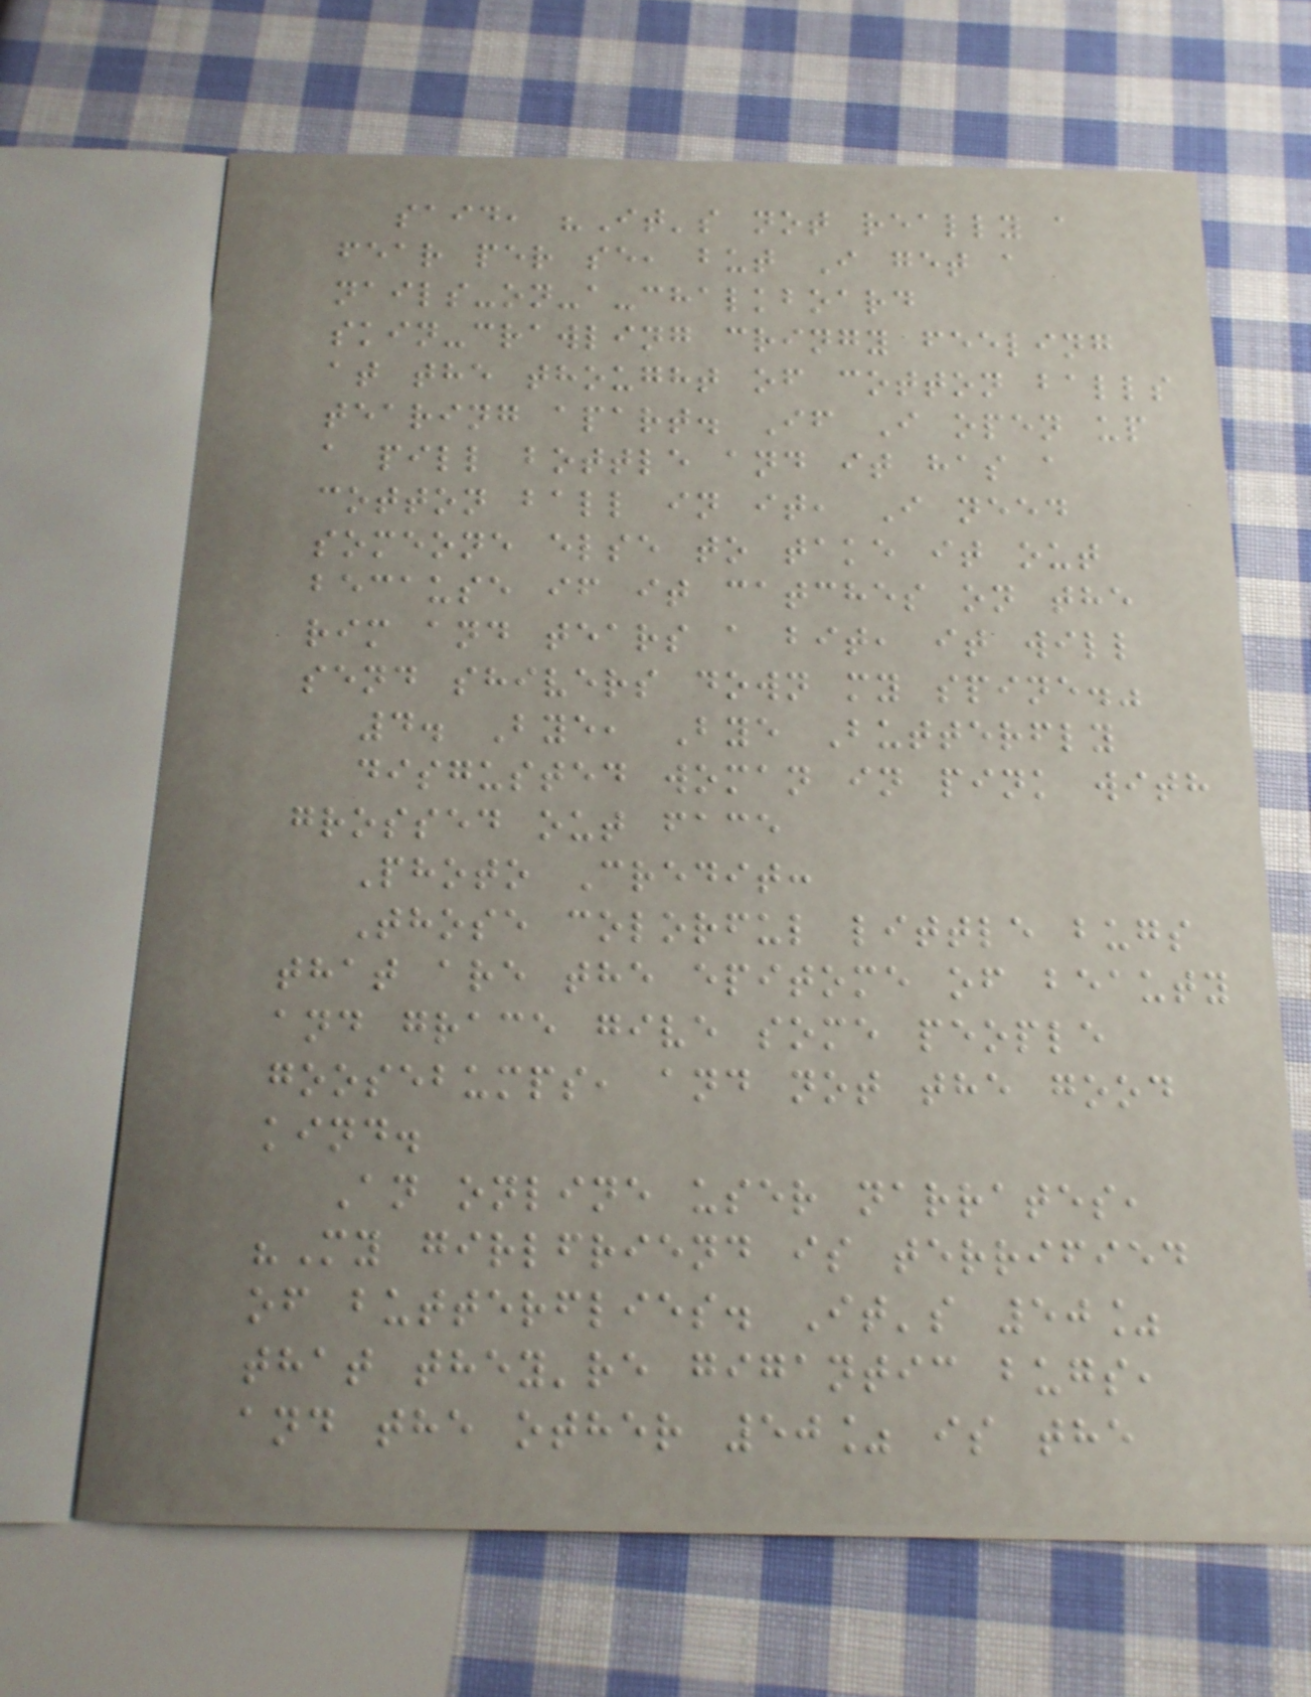said, "It's not really a
fear per se, but I get a
nails-on-a-chalkboard
skin-crawling cringy feeling
at the thought of cotton balls
tearing apart. If I open up
a pill bottle and it has a
cotton ball in it, I need
someone else to take it out
because if it catches on the
rim and tears a bit, it will
send shivers down my spine."
4. Bye, Bye Butterfly
disgusted woman in pink with
grossed out face
Photo Credit:
Those colorful little bugs
that are the epitome of beauty
and grace give some people
goosebumps, and not the good
kind.
An online user narrates,
"My girlfriend is terrified
of butterflies. It's 50%
that they're gigantic bugs,
and the other 50% is the
